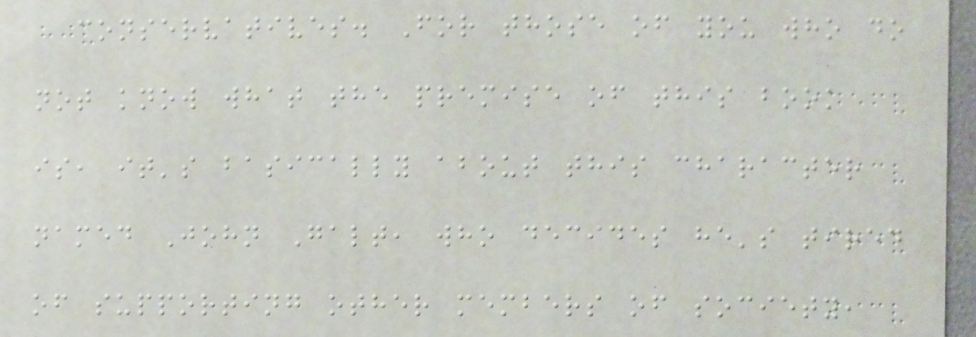conservatives. For those of you who do
not know what the premise of this book
is, it's basically about this character
named John Galt, who decides he's tired
of supporting other members of society,
